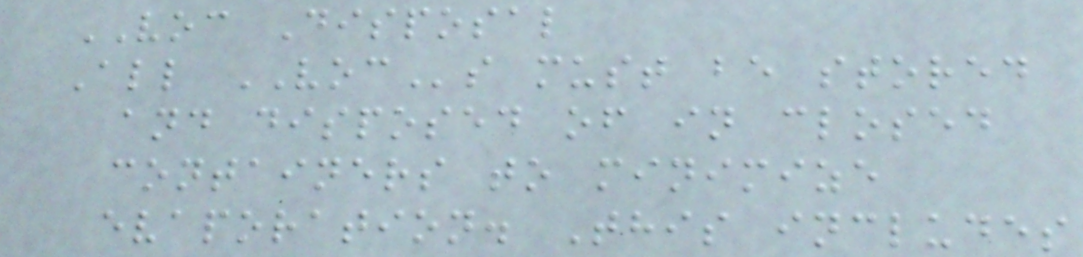VOC Disposal
All VOCs must be stored
and disposed of in closed
containers to minimize
evaporation. This includes
